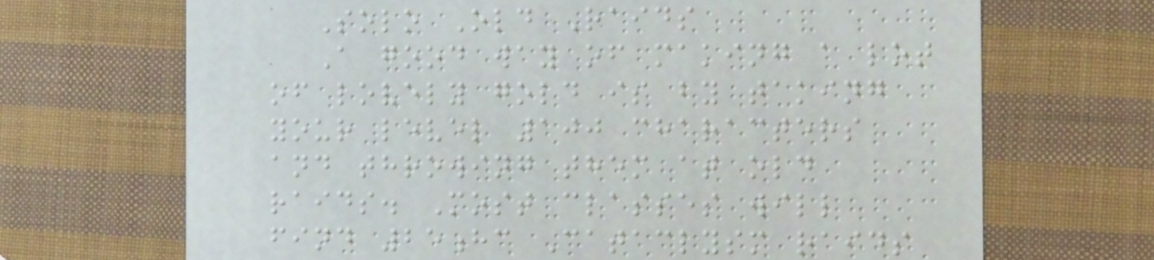Solo Old Raids
A good way of making a lot
of lovely gold is by taking
your level 100 characters
and throwing them at old
raids. Most classes will
find 25hc Cataclysm raids
